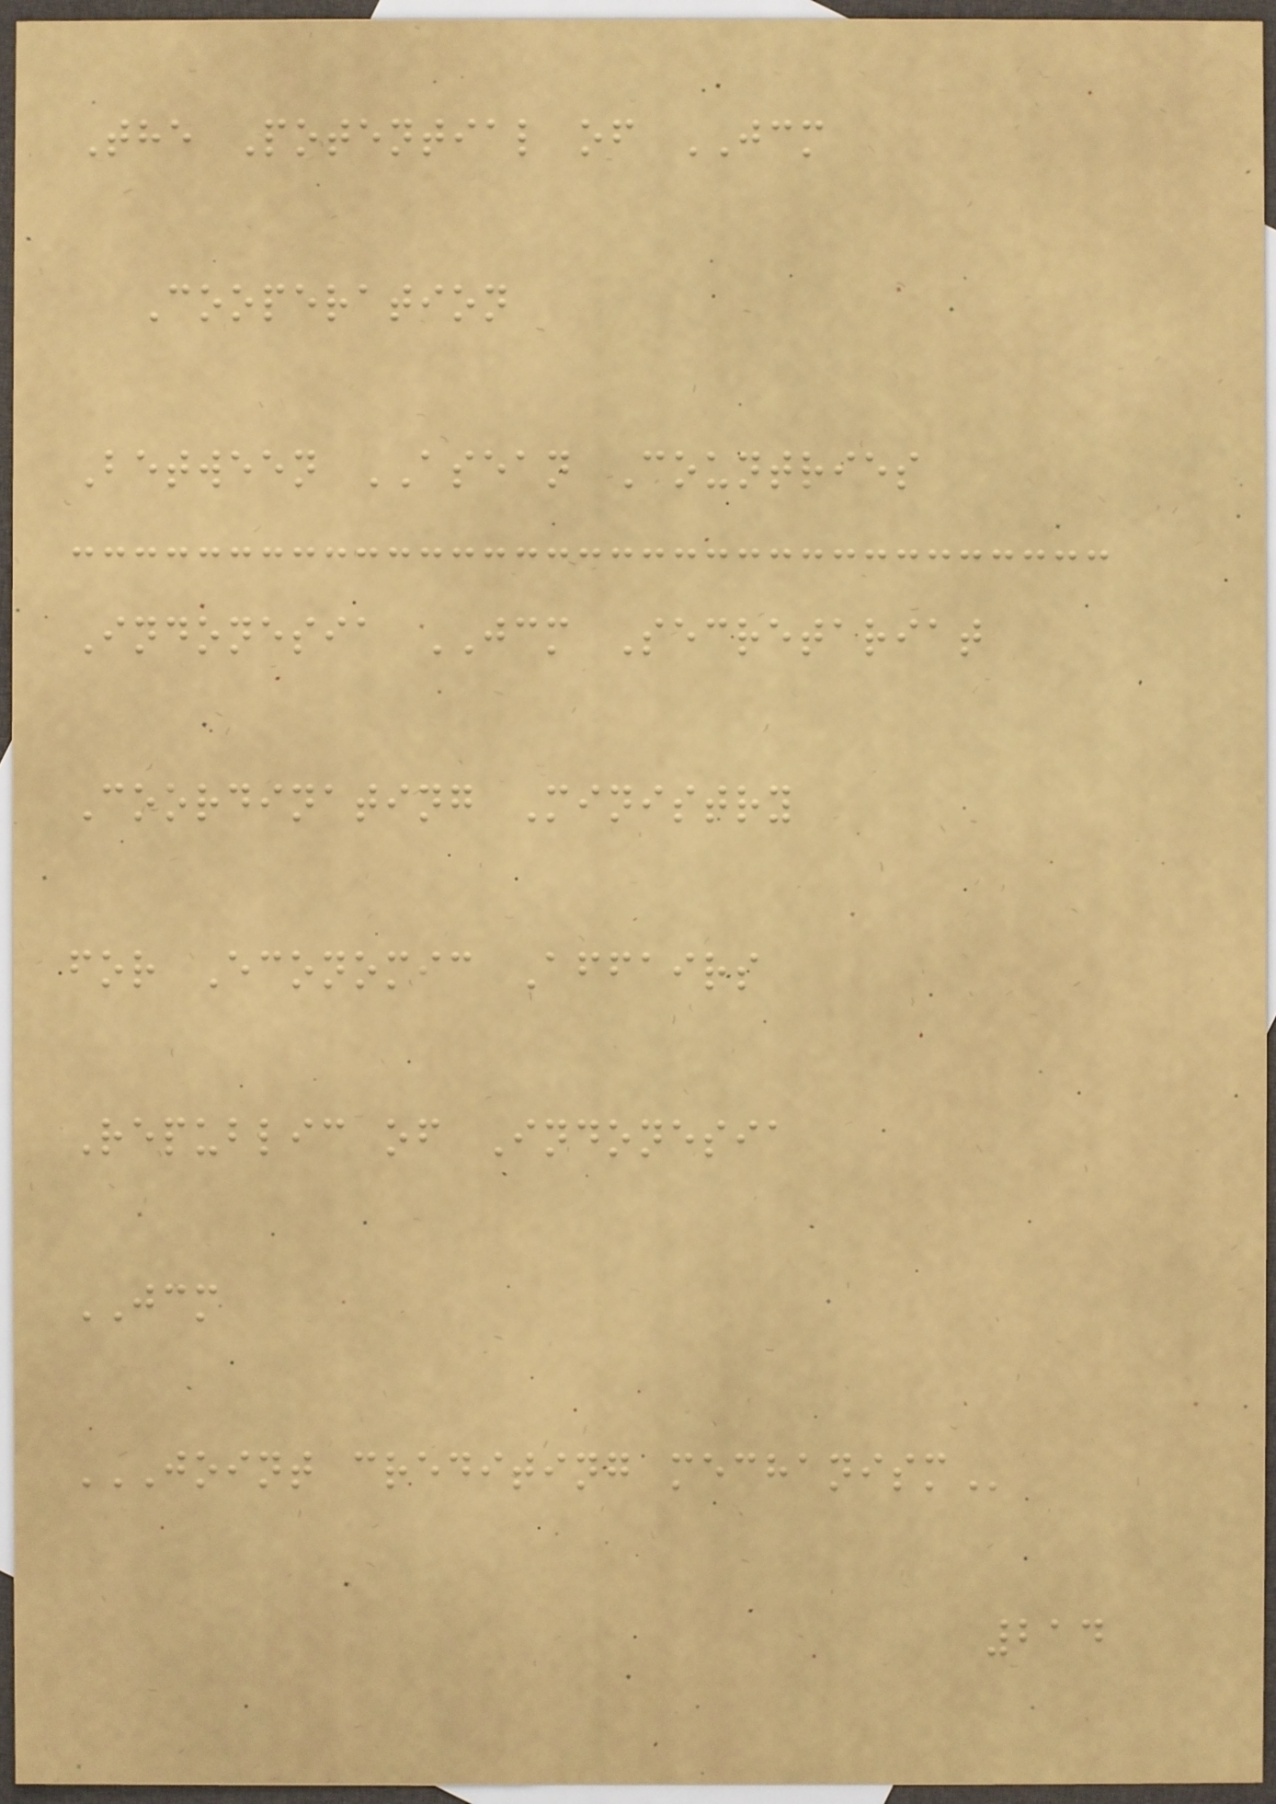The Potential of JCM
Cooperation
Between ASEAN Countries
Indonesia JCM Secretariat
Coordinating Ministry
for Economic Affairs
Republic of Indonesia
JCM
JOINT CREDITING MECHANISM
214
